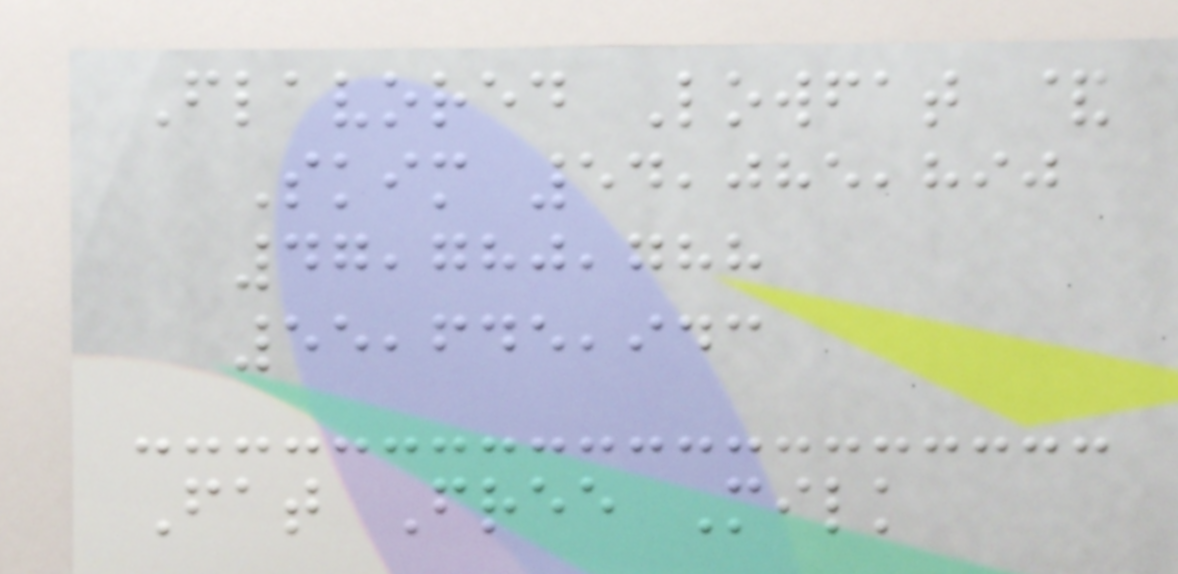Flavored Lowfat &
Skim 54,085,890
47,780,788
55,645,943
Fat Free Milk
